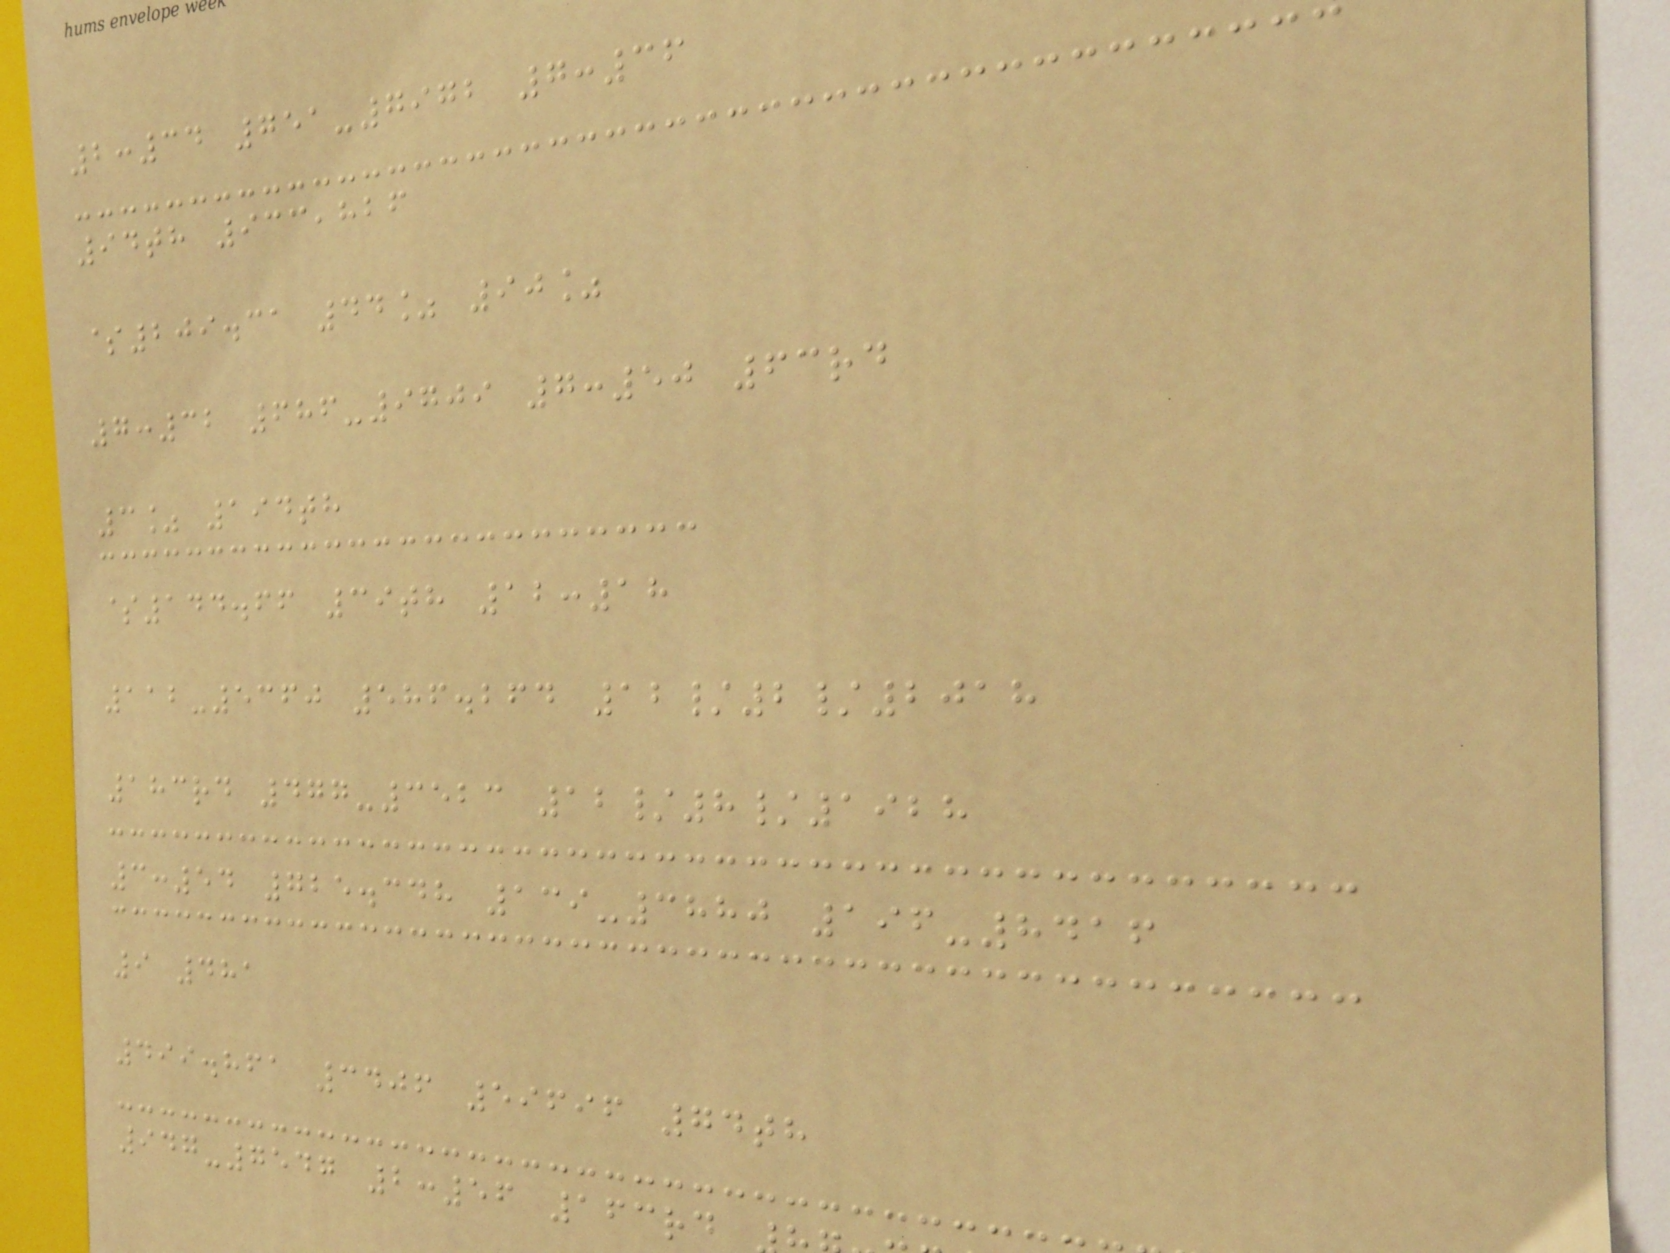2:34 751-7972 7:36
94th 933,826
$209.31 44% 90%
7:32 686-9709 7:50 63rd
3% 194th
$144.66 39th 12:18
112-5360 586.264 12/2/2018
183rd 477-3523 12/8/1928
3:54 725.348 139-3880 196-8416
9 481
499.861 3406 59696 74th
947-7547 2:56 163rd
